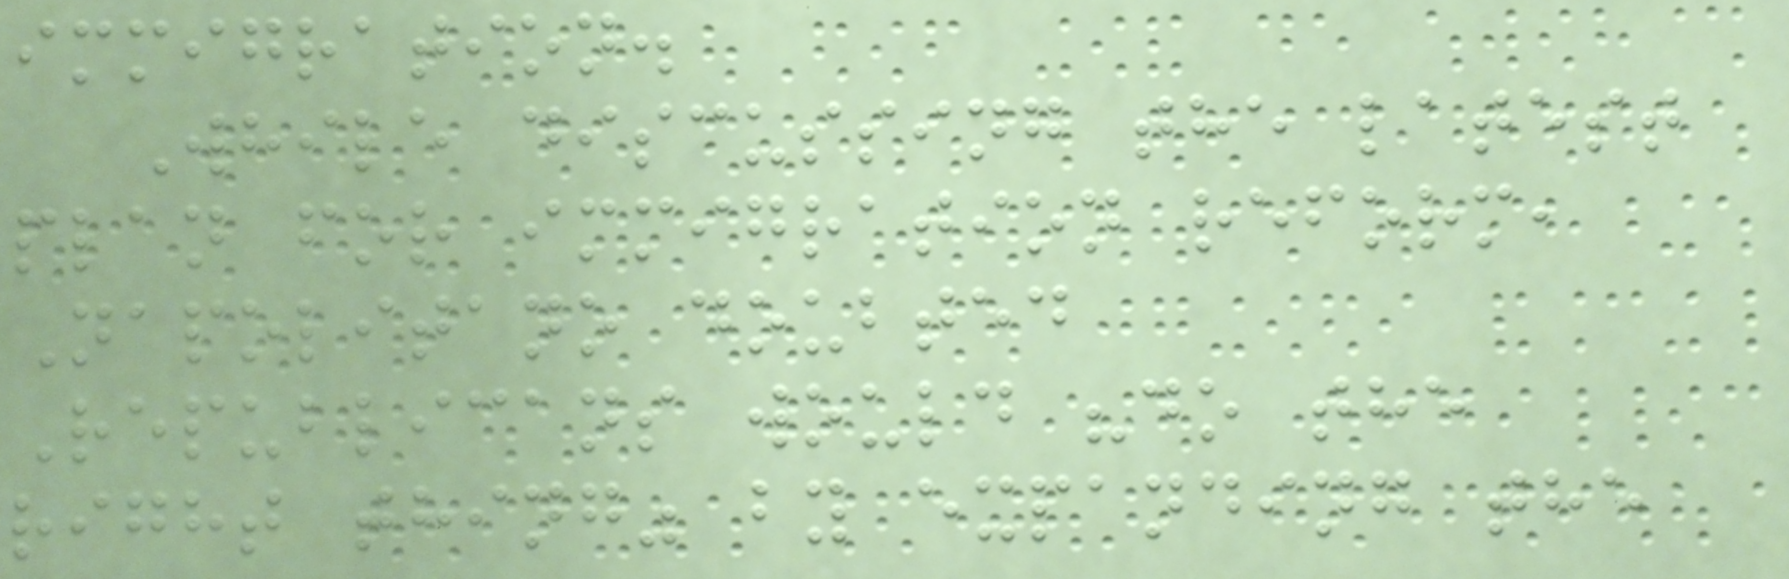immigration.
While discussing the latest
plan for immigration reform,
Napolitano doubted
Republicans would "do the
right thing" by expanding the
